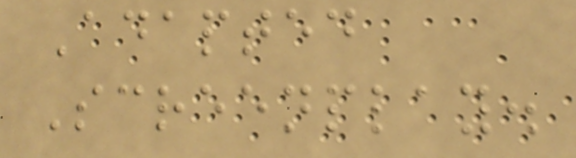Adapted
Screenplay.
